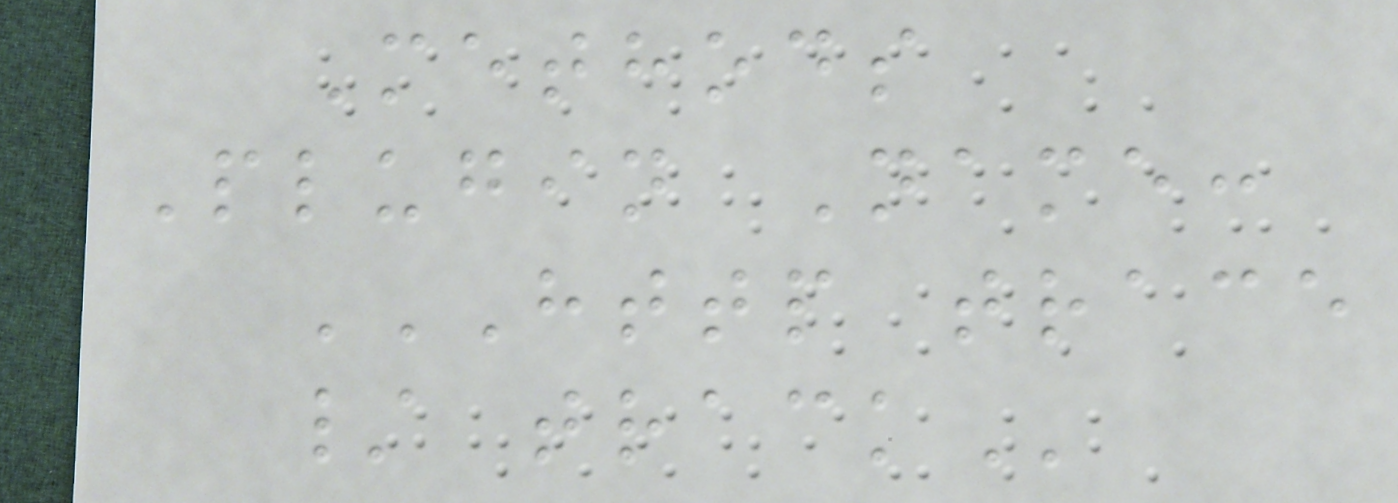Methods
Plugin Name:
HTTP TRACE
/ TRACK
